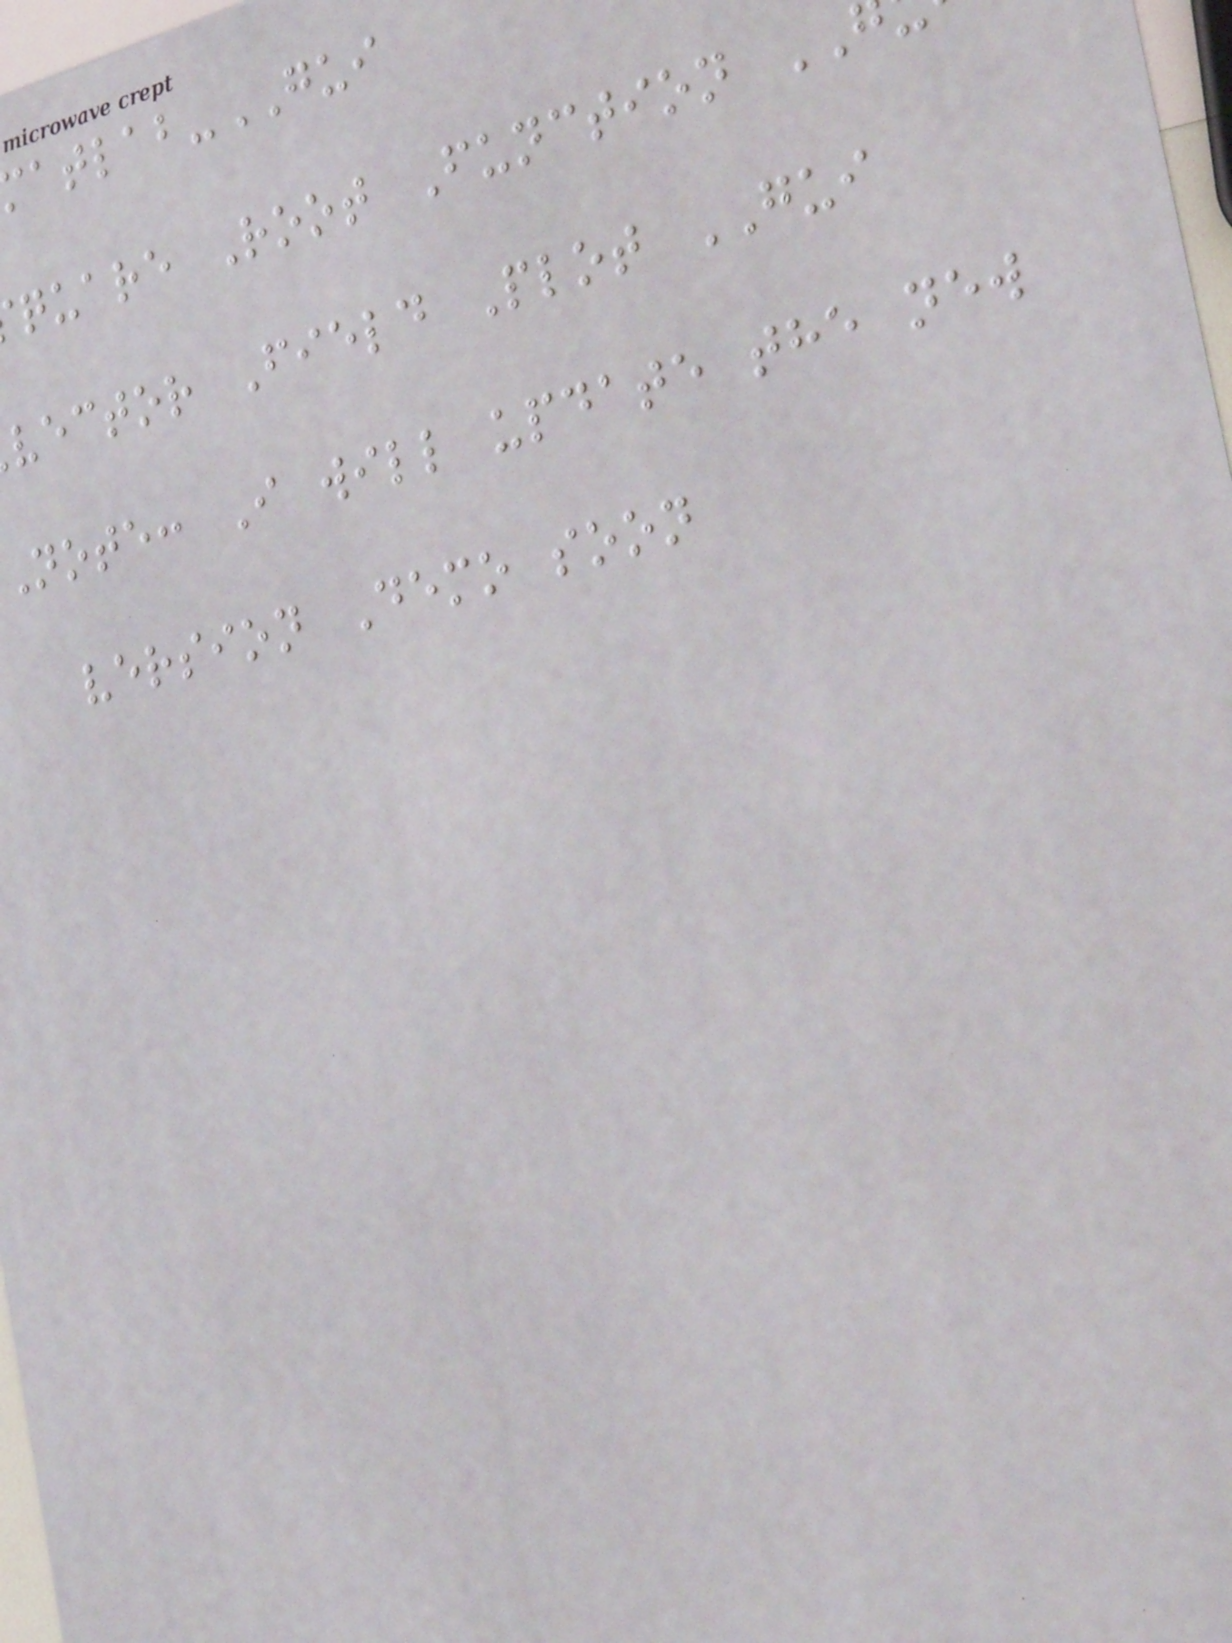-GUI
quare Root Function
vector Field Plot GUI
note: I will update the new
version Demo soon
